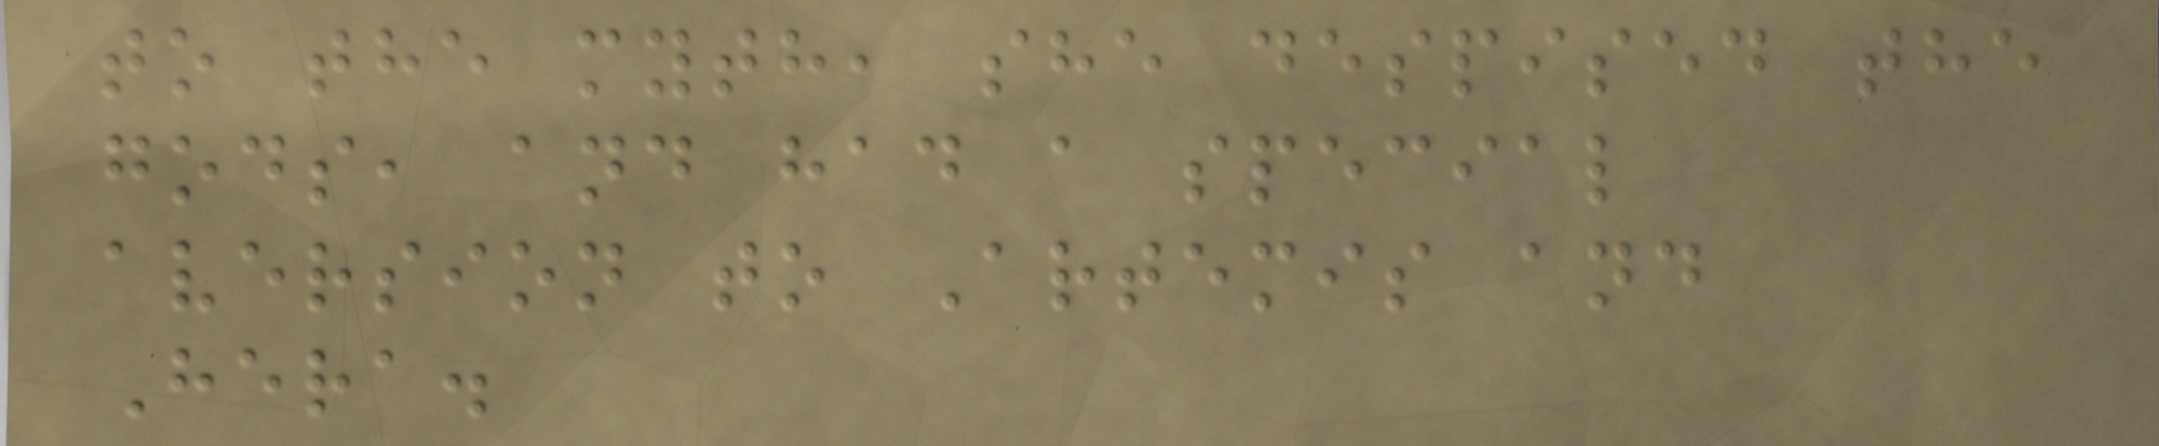to the myth, she despised the
gods, and had a special
aversion to Artemis and
Hera.
